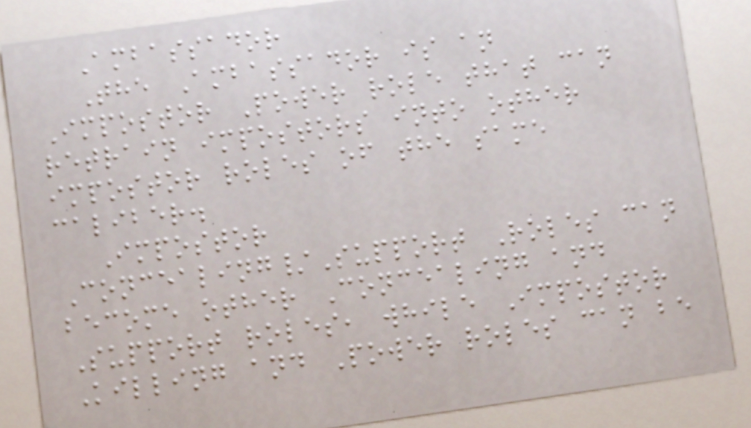Ambassador
The Ambassador is an
Impostor Power role that can
retrain impostors into other
impostor roles of the same
caliber.
Impostor
Concealing/Support Roles can
become other Concealing and
Support roles, while Impostor
Killing and Power roles can be
